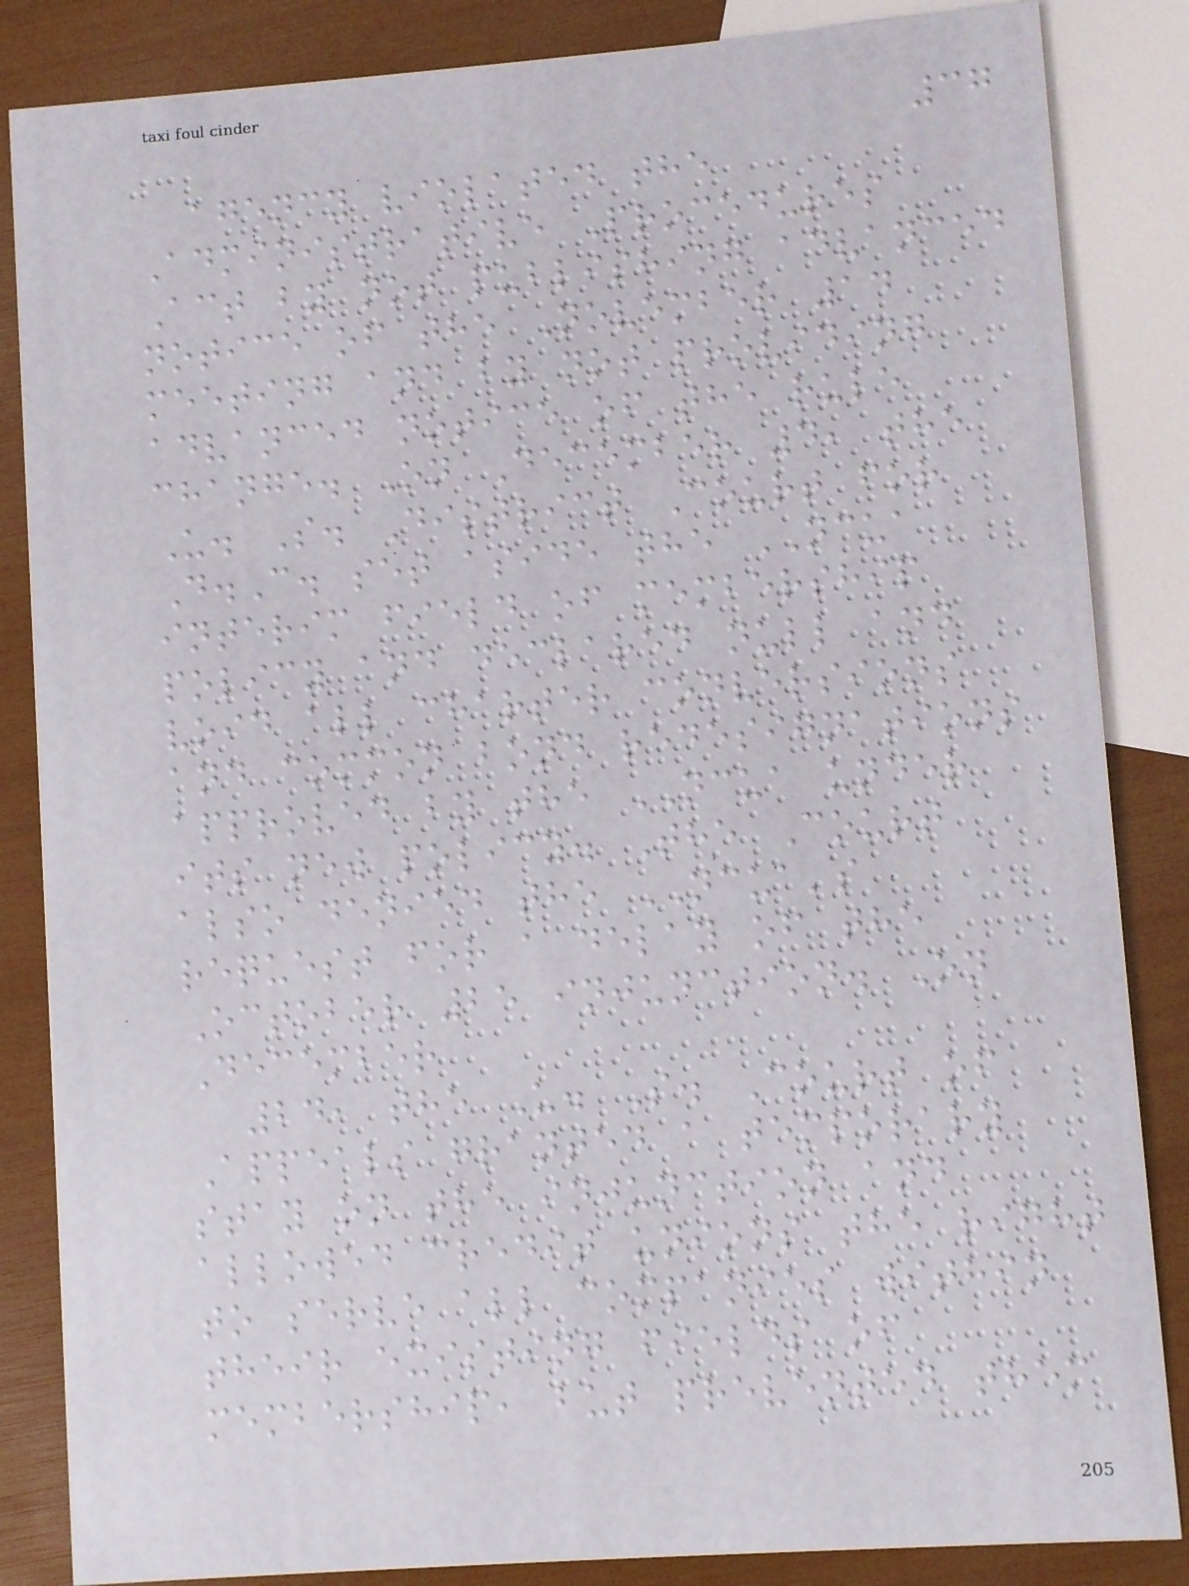37
agency violated the
Administrative Procedures
Act by not publishing advanced
notice of the November 14
meeting and by not providing
advanced notice of the rule
change. On December 4, the
U. S. District Court for
D.C. set aside the NCUA
interim field of membership
policy and declared null and
void all charter conversions
and common bond redesignations
approved by the NCUA under
its new policy. The Court
also denied the NCUA's
request for a delay of the
October 25 injunction. On
December
24, the U. S. Court of
Appeals granted a temporary
stay on the injunction and
allowed credit unions the right
to serve all companies within
their existing fields of
membership, but prevented them
